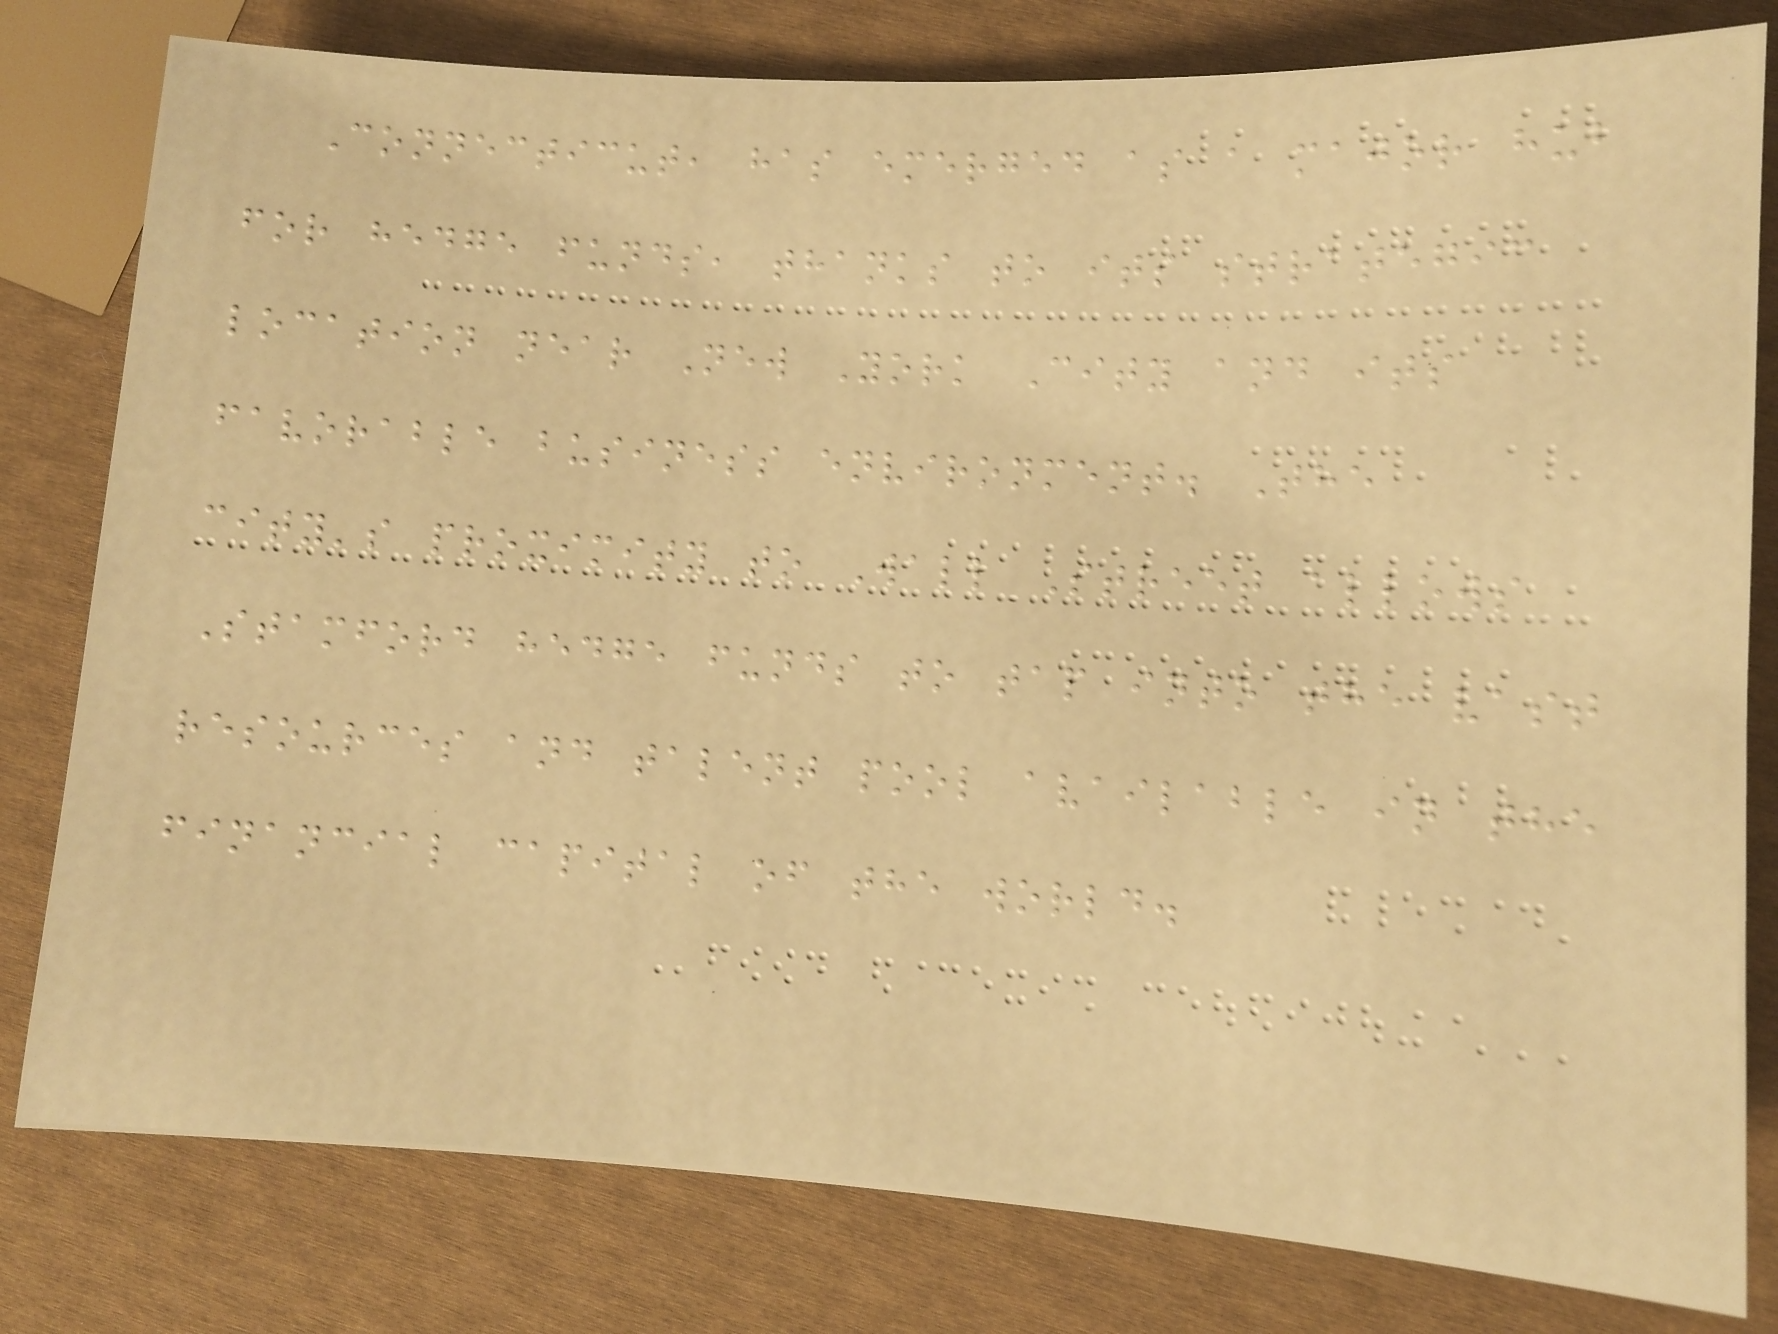Connecticut, has emerged as a major hub
for hedge funds, thanks to its strategic
location near New York City and its
favorable business environment. The
city's proximity to Wall Street allows
Stamford hedge funds to tap into the vast
resources and talent pool available in the
financial capital of the world.
